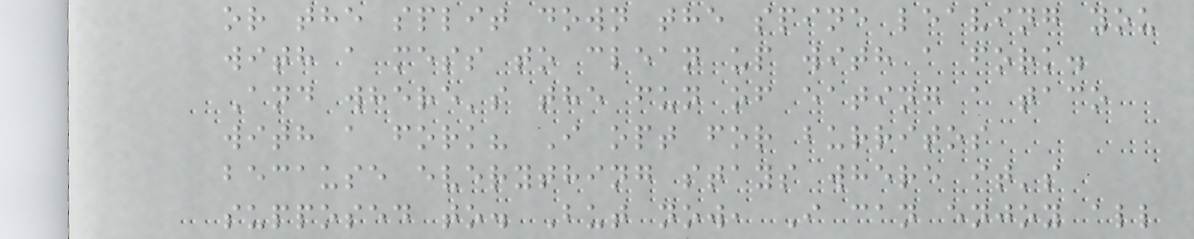or the split down the spine leaving you
with a mess to clean up with a fork.
And where's the fun of eating a taco
with a fork? I opt for burritos
because everything stays where it's
supposed to. But now, I can enjoy all
